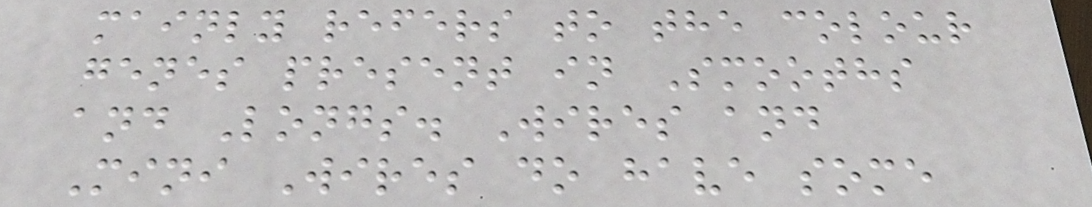mainly refers to the colour
genes present in Smooths
and Longs. Wires and
Mini Wires do have some
